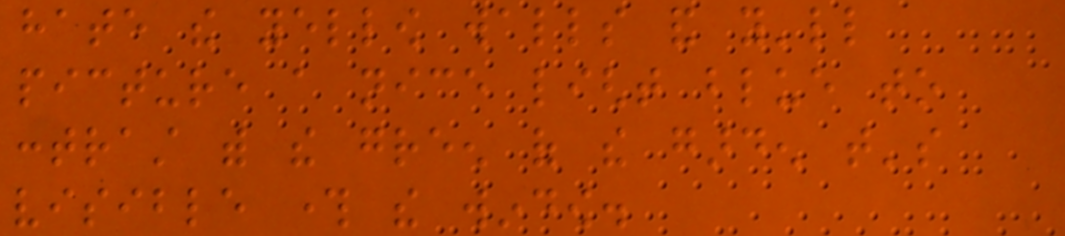hate the yellow walls and you'll
picture a nice light blue to
contrast with the green of the garden that's
visible through the window.
